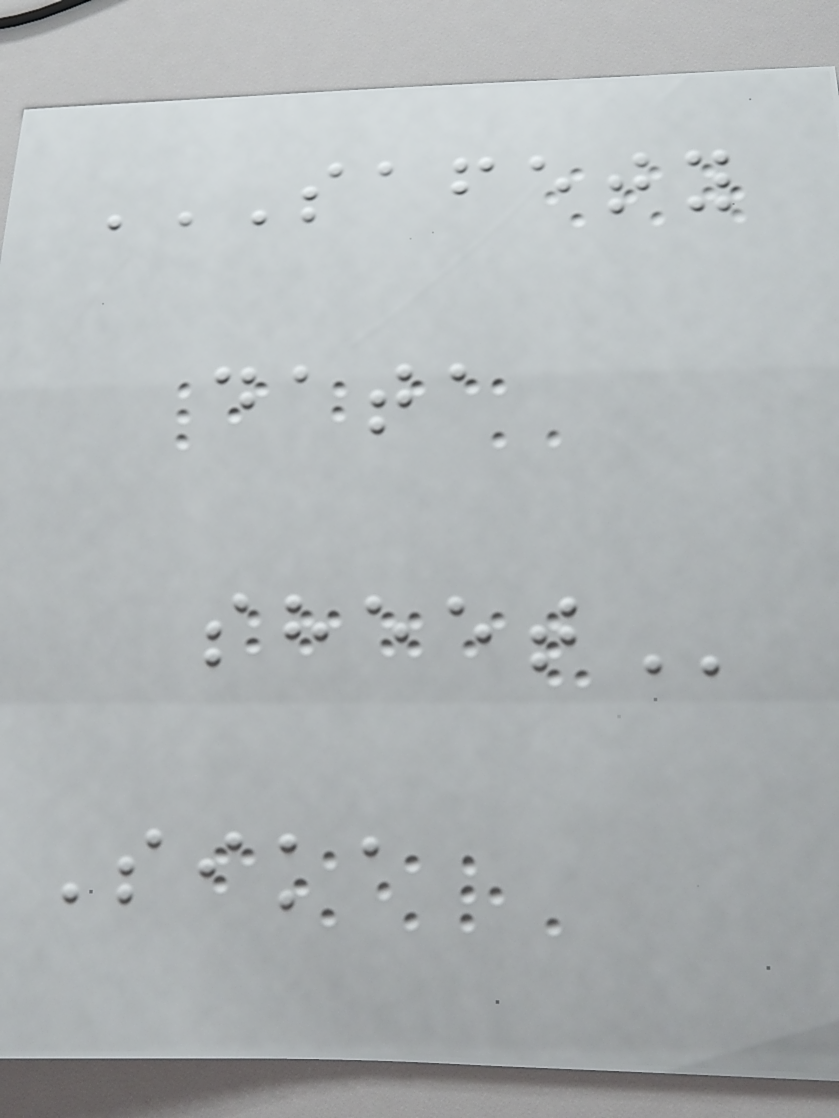SAFETY
DATA
SHEET
Sika
